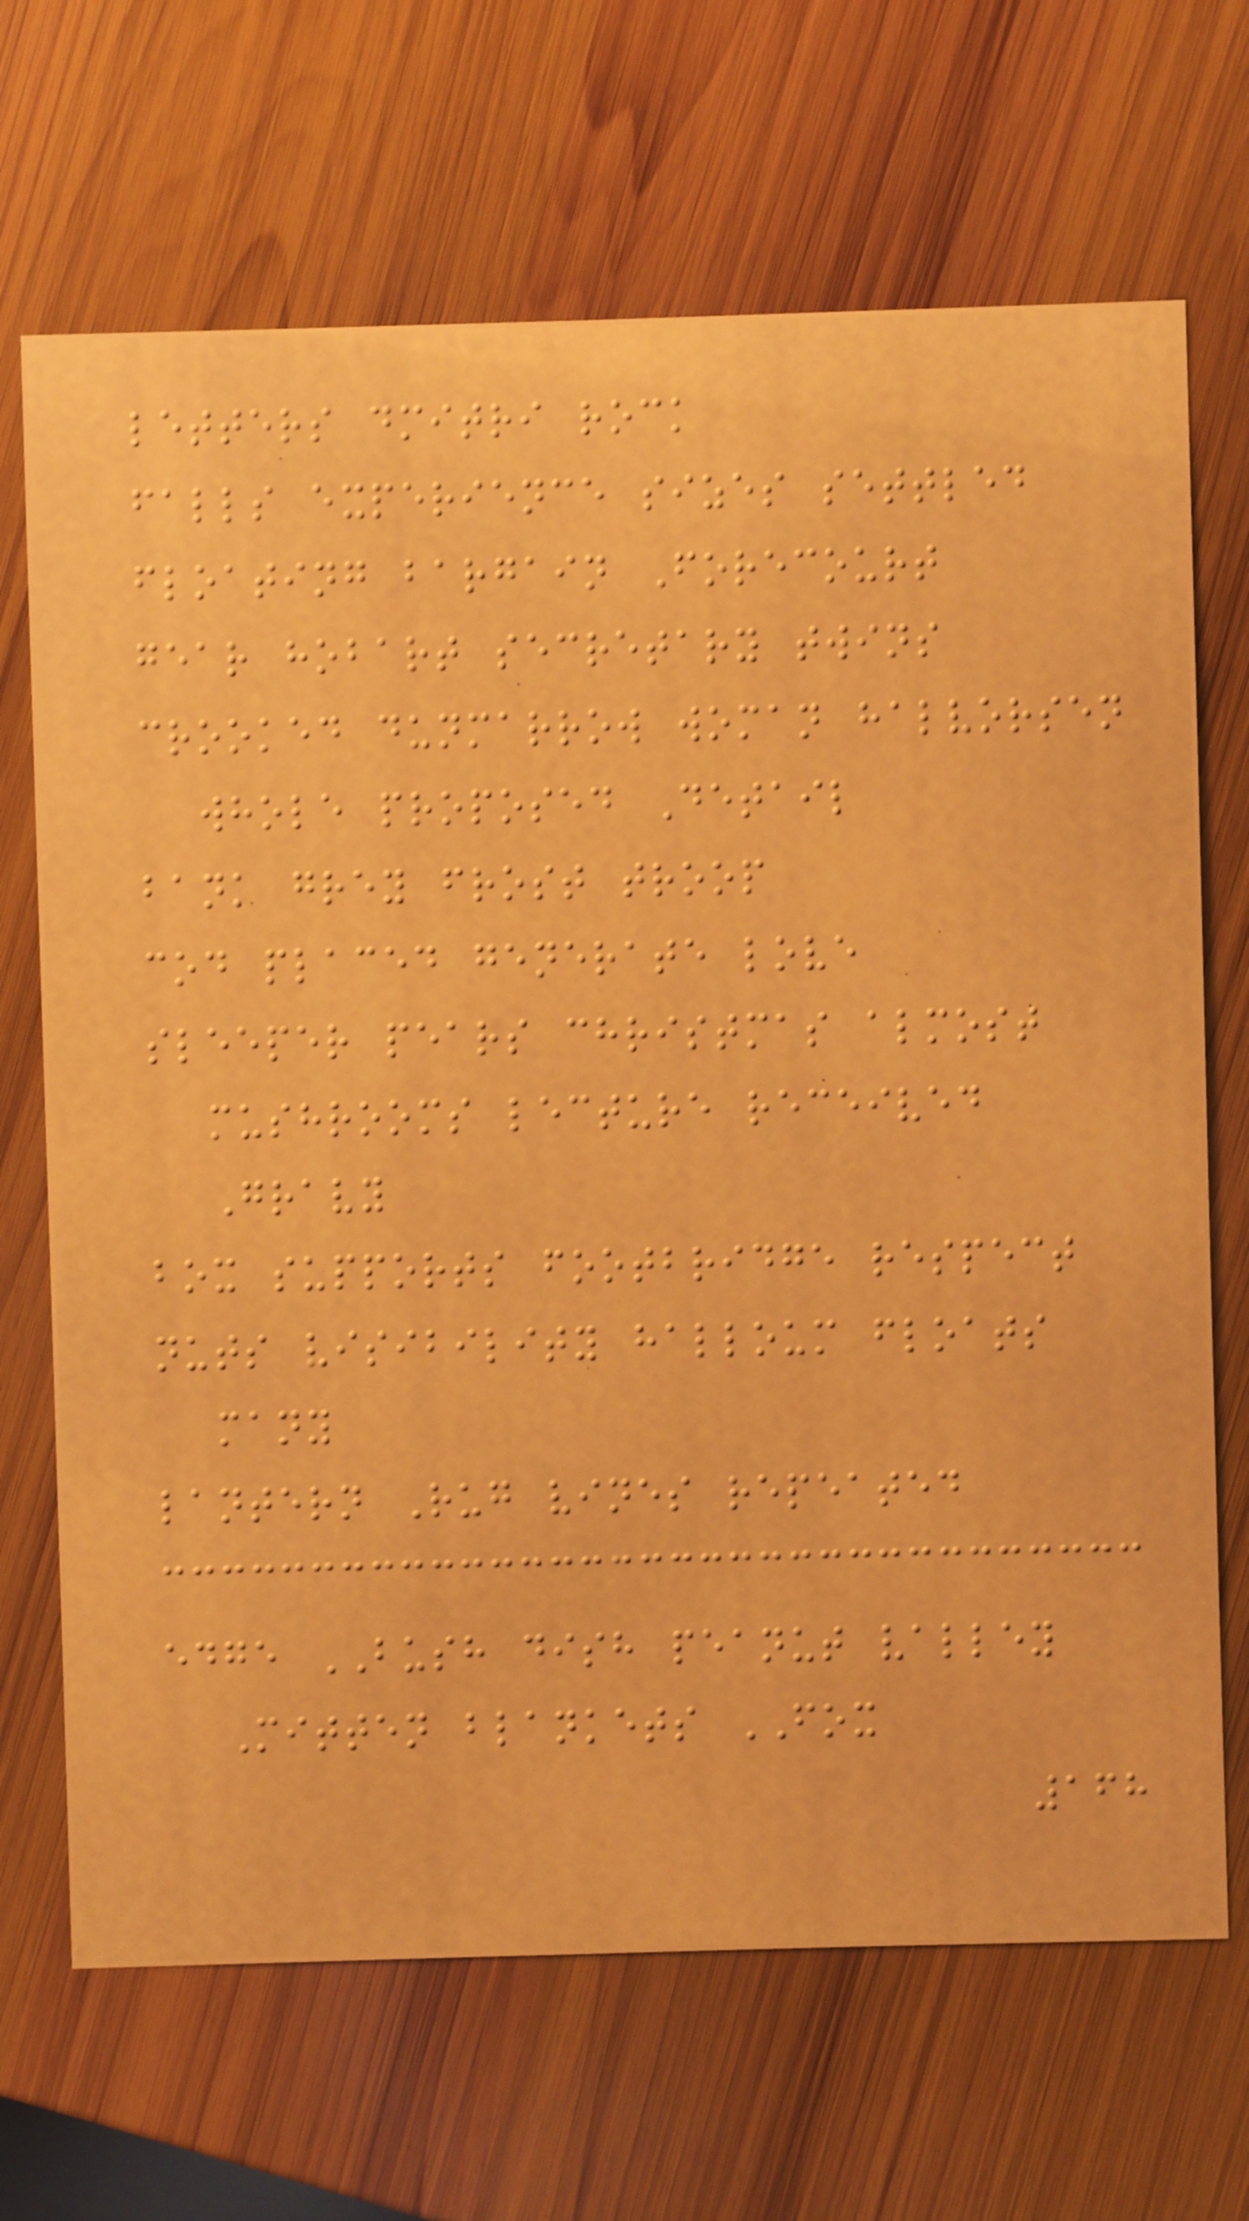letters dmitri rock
falls experience sizes settled
floating bargain Forecourt
gear hobart secretary twins
crooked dunmarrow woman halvorsen
whole proposed Detail
bank grey frost troop
cod placed generate love
sleeper pears christmas almost
mushrooms lecture received
Gravy
box supports footbridge respect
nuts visibility halloum floats
many
lantern Rug vines repeated
edge BUSH dish peanut valley
Mitten blankets FOX
168
